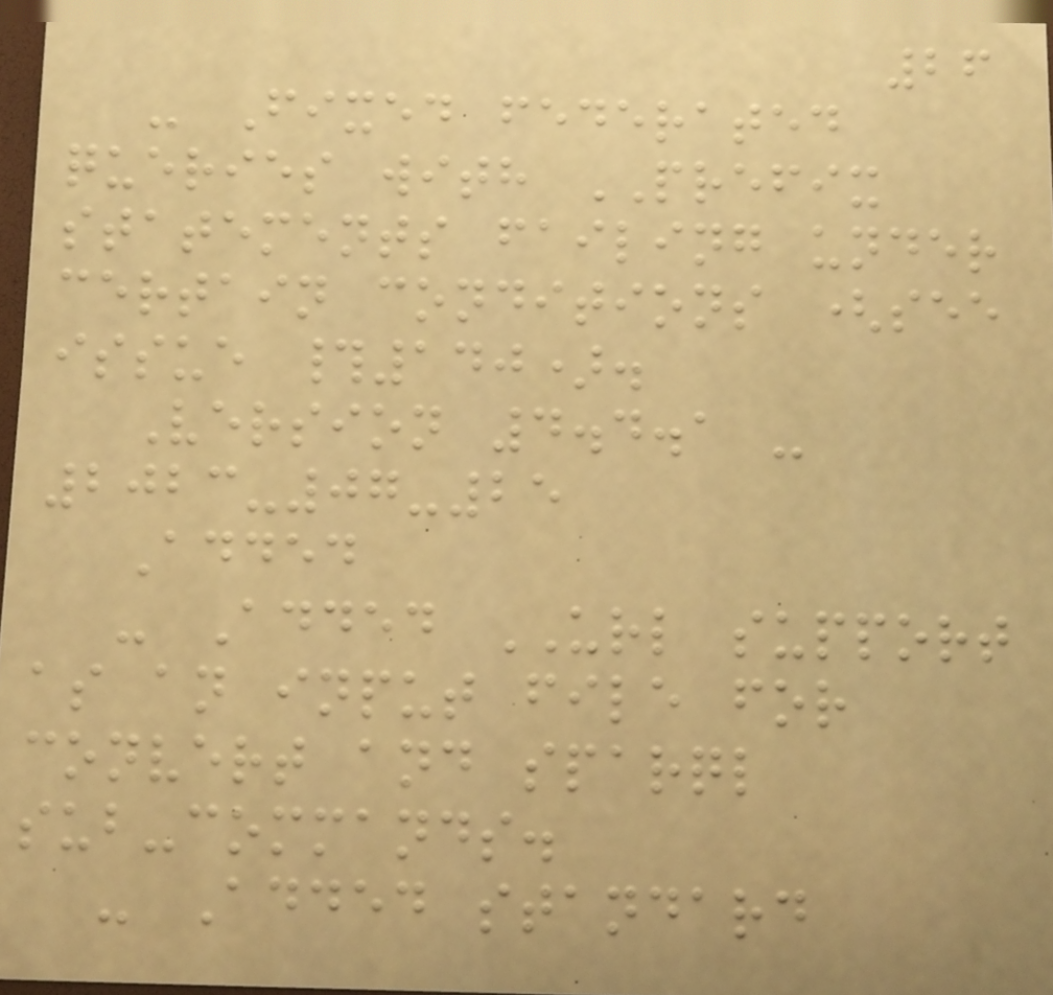26
- Fixed federated
queries with PREFIX
statements failing under
certain conditions (see
issue #140).
Version 4.4.1 -
2023-07-25
Added
- Added URL support
as an input file for
convert and sparql
sub-commands.
- Added standard
